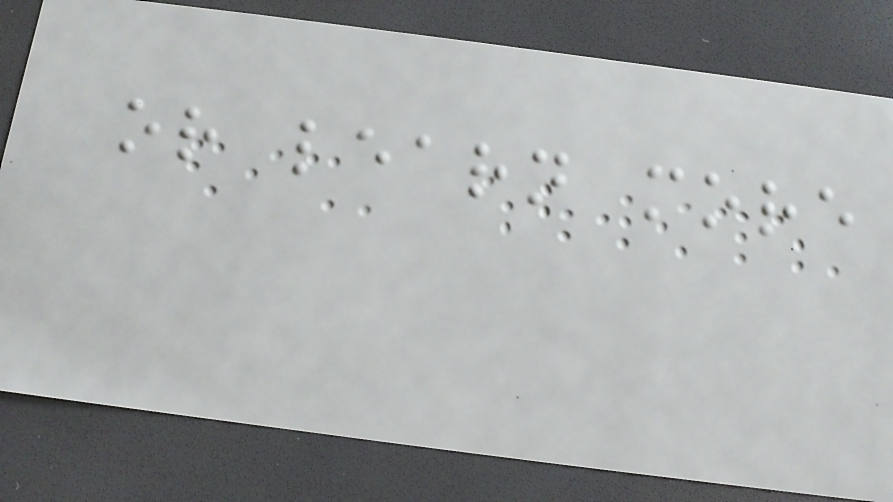or learn more
